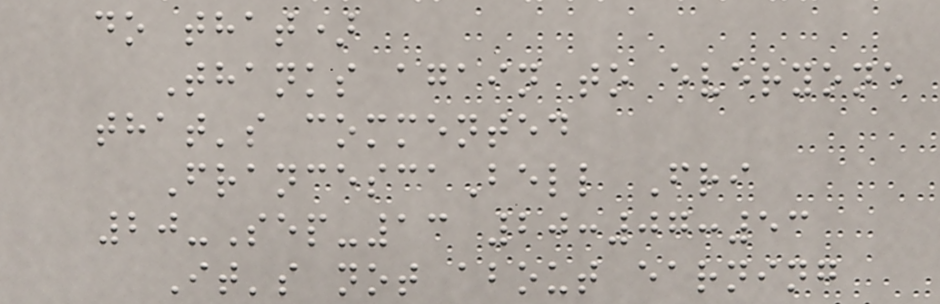do that)
Thanks again to everyone
that's commented
FrancescaBell Fri
20-Sep-13 20:07:53
It's not about earning
